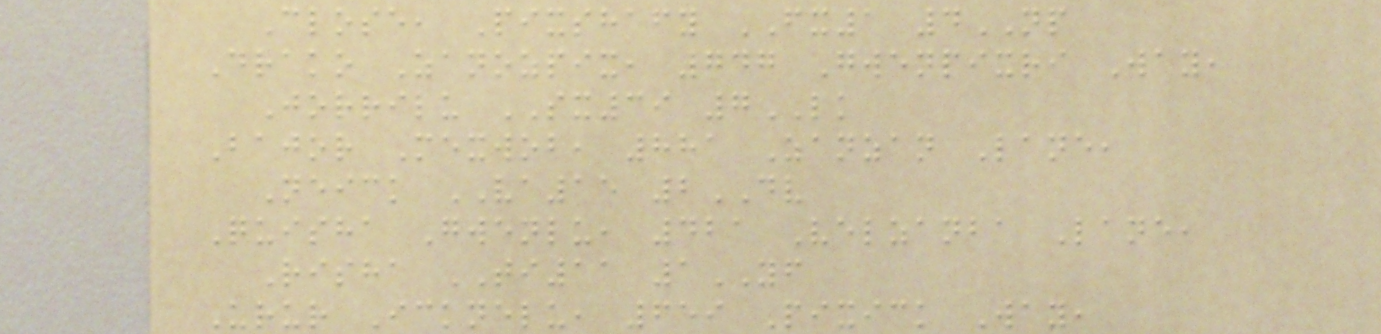Close, Pixshafy FX1 4NP
Drako Zanozpix, 747 Gwenpixri Way,
Jorrilu SX39 7LK
Bajor Mexwob, 881 Zanzan Lane,
Neick VA15 2DV
Quisha Gwenlu, 421 Velzanba Lane,
Risha TI11 1YF
Urur Icknelu, 659 Pixick Way,
